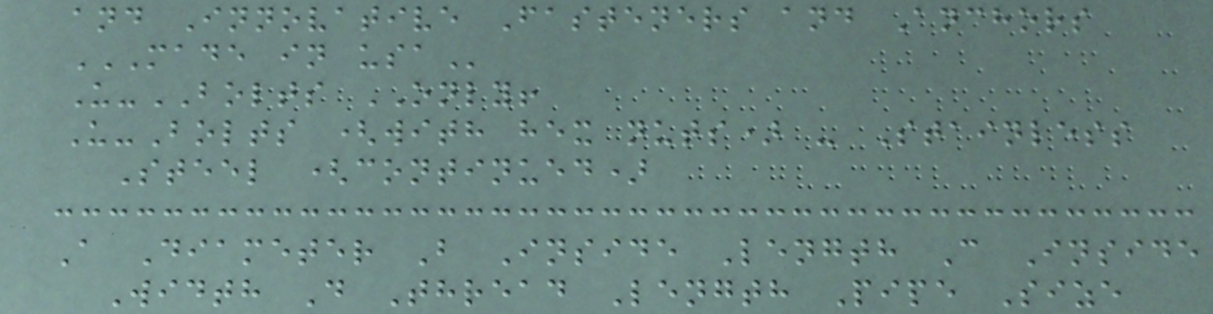and Innovative Fasteners and Anchors
MADE IN USA
U-BOLTS ONLY!
U-Bolts (with hex nuts) - Stainless
Steel (continued)
A Diameter B Inside Length C Inside
Width D Thread Length Pipe Size
